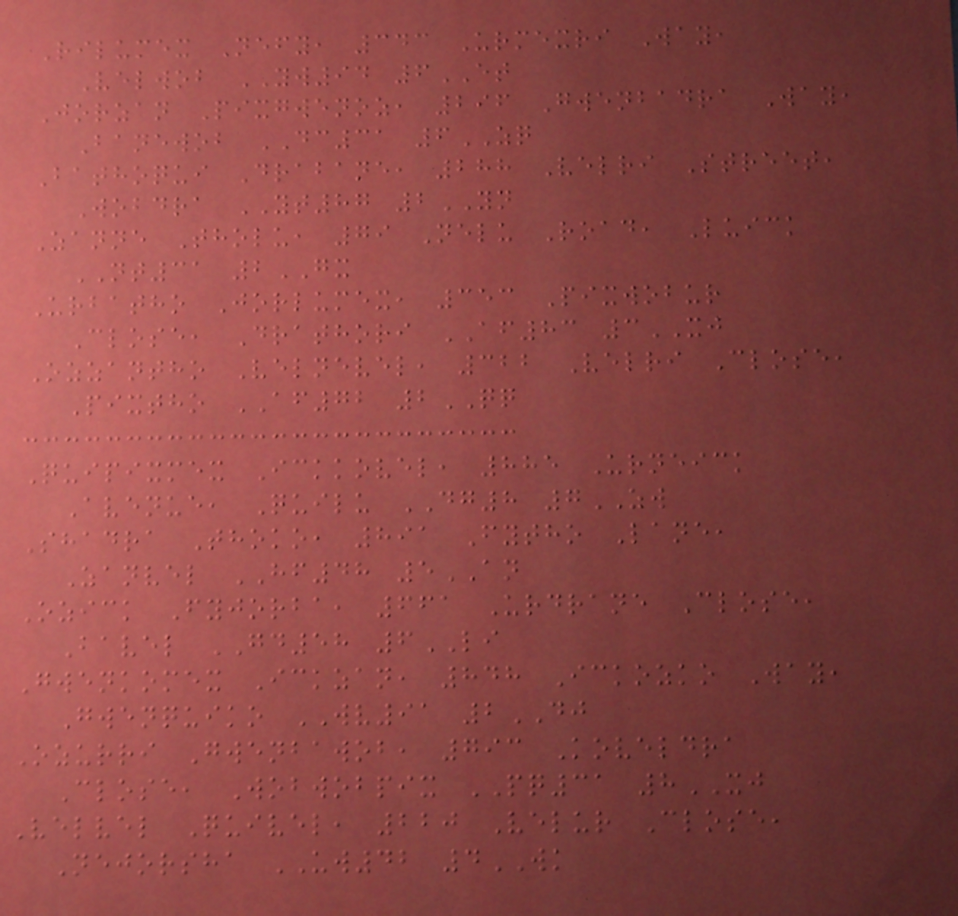Rilumex Nefy, 343 Urmexri Way,
Velwob YW94 6ET
Jorzan Pixgwenoz, 296 Gwenbadra Way,
Banewob DC31 6ZQ
Bathoqui Drabane, 288 Velri Street,
Wobdra YT87 2YN
Zanne Tholu, 79 Nelu Road, Luick
NT31 2GX
Urbatho Jorlumex, 353 Pixwobur
Close, Drathori AF83 3XJ
Ozzantho Velnevel, 322 Velri Close,
Pixtho AF72 2QQ
Quipixmex Ickkovel, 885 Urneick
Avenue, Quilu DG8 7ZW
Shadra Thoko, 891 Fytho Lane,
Zanvel HF48 5AN
Ozick Fyjorba, 661 Urdrane Close,
Bavel GD58 6LI
Gwenkomex Ickzan, 848 Ickozko Way,
Gwenquiko WV91 2DJ
Ozurri Gwenbawob, 793 Koveldra
Close, Wobwobpix PQ31 8XJ
Velvel Quivel, 220 Velur Close,
Nejorsha UW42 4WK
